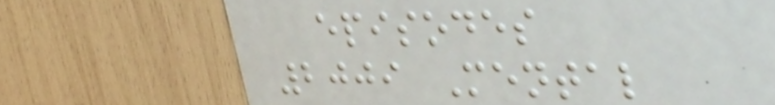episodes
2009 Mental
